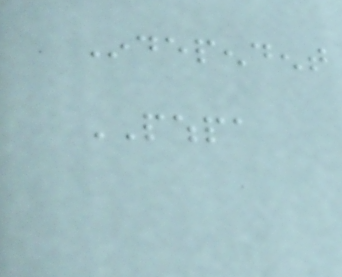Independent
PWHPA
